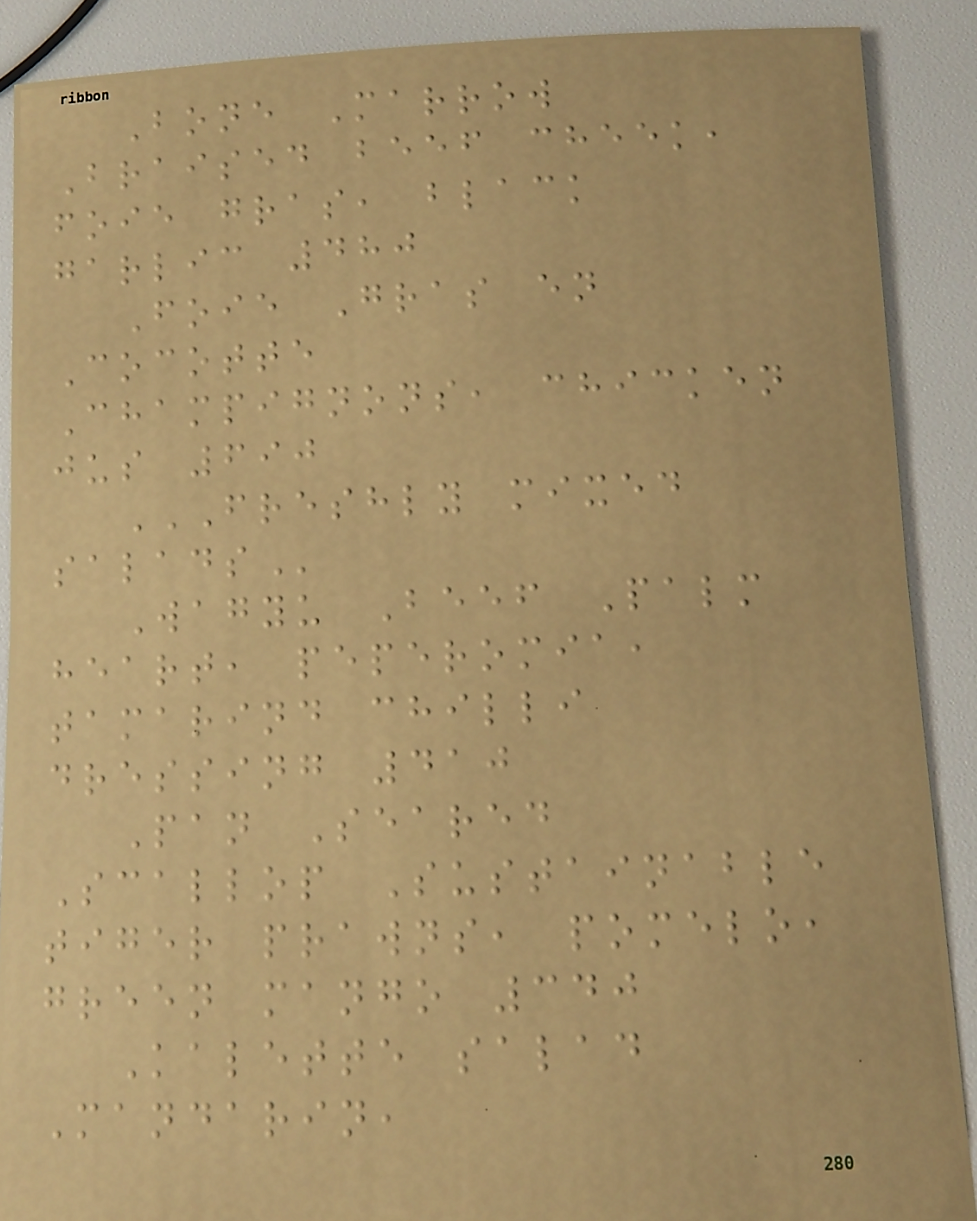Bone Marrow
Braised beef cheek,
foie gras, black
garlic 480
Foie Gras en
Cocotte
Champignons, chicken
jus 690
FRESHLY MIXED
SALADS
Wagyu Beef Palm
heart, peperomia,
tamarind chilli
dressing 410
Pan Seared
Scallop Sustainable
tiger prawns, pomelo,
green mango 340
Kalette salad
Mandarin,
